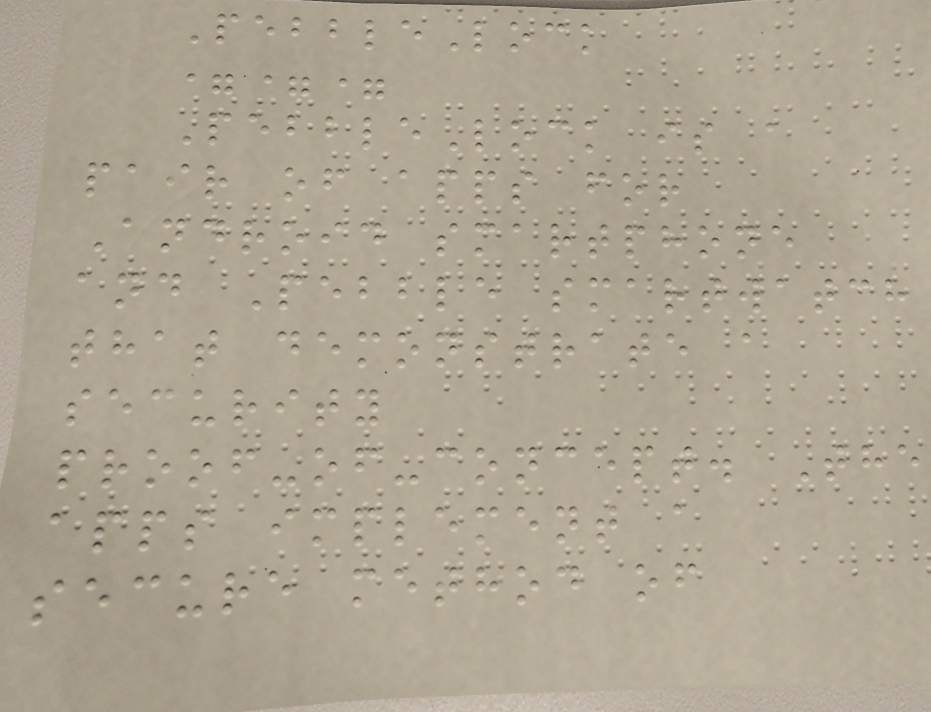PebbleLock
===
PebbleLock is a
pair of apps for
Android smartphone
and Pebble smartwatch
that demonstrate a
security
proof-of-concept. The
apps implement a
secure method of
